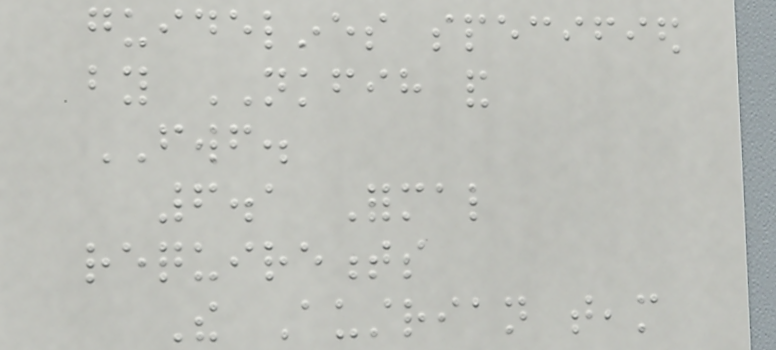guidelines specified
by NKFIH and
FWF.
6.1 Formal
requirements
The Austrian team
